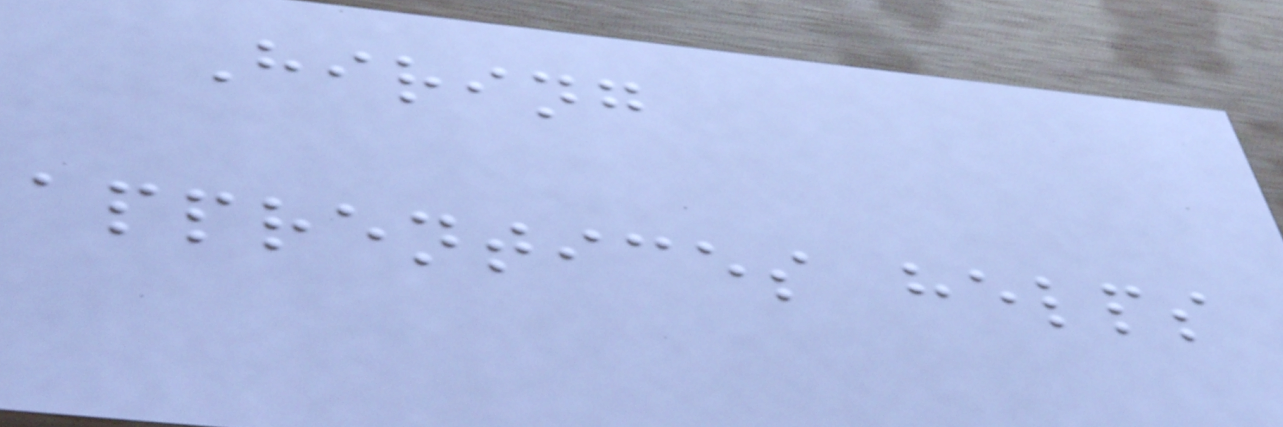Hiring
apprentices helps
